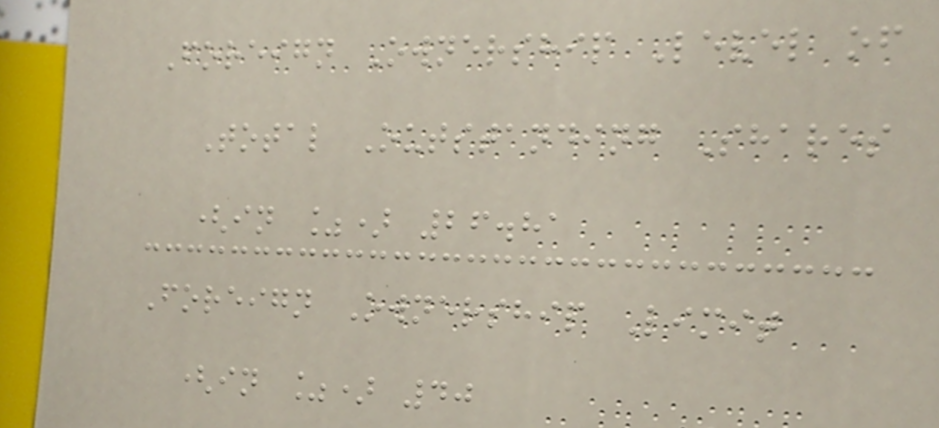Foreign Ownership Level of
Total Outstanding Shares
(in %) 26.81
Foreign Ownership Limit
(in %) 40
